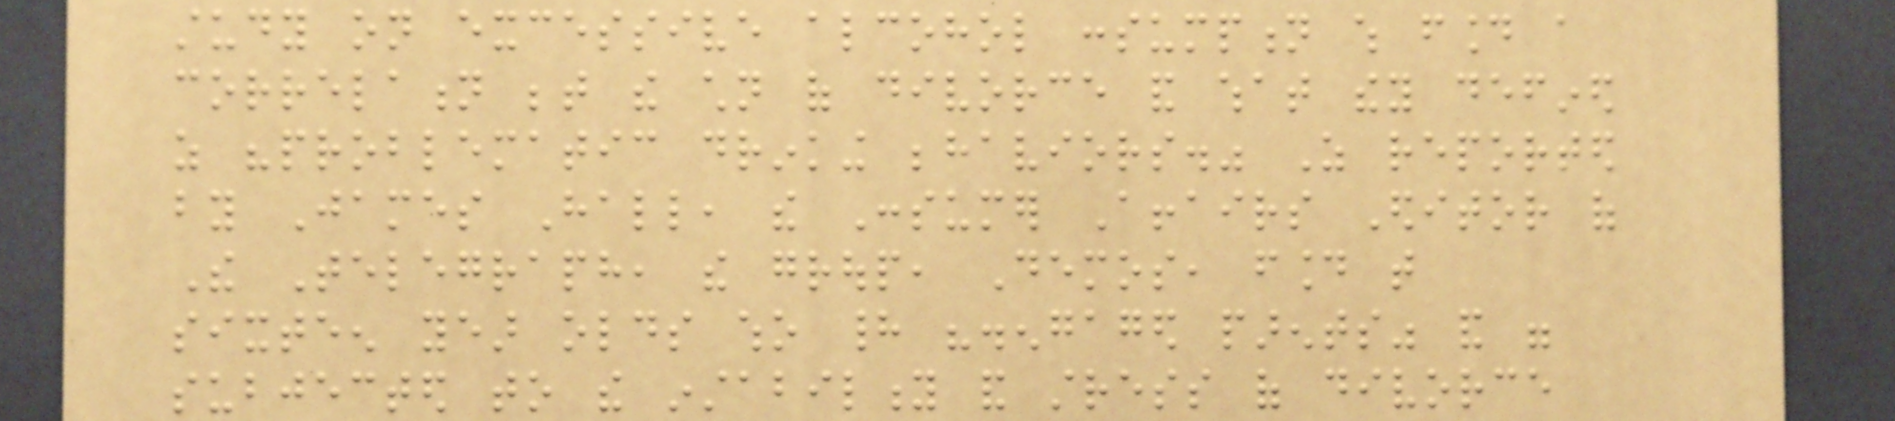study on excessive alcohol consumption which found a
correlation between the children of divorce and what they defined
as "problematic drinking behaviors." As reported
by James Hall, the Consumer Affairs Editor of
The Telegraph, the group, Demos, found that
sixteen year olds who had "disengaged parents" and were
subjected to the instability and stress of divorce
